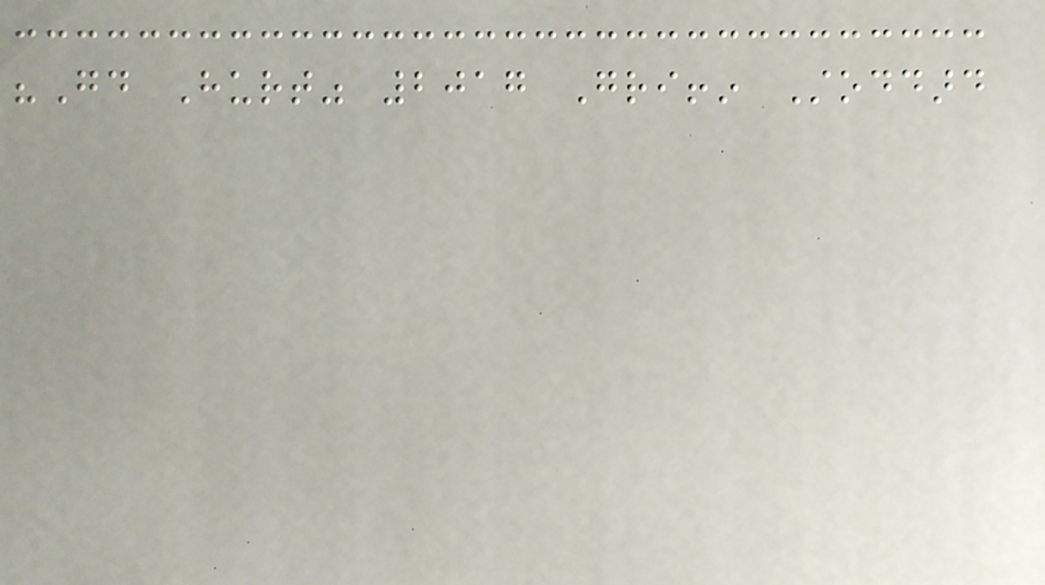"Good Hurt" 2017 Griffin Stoddard
